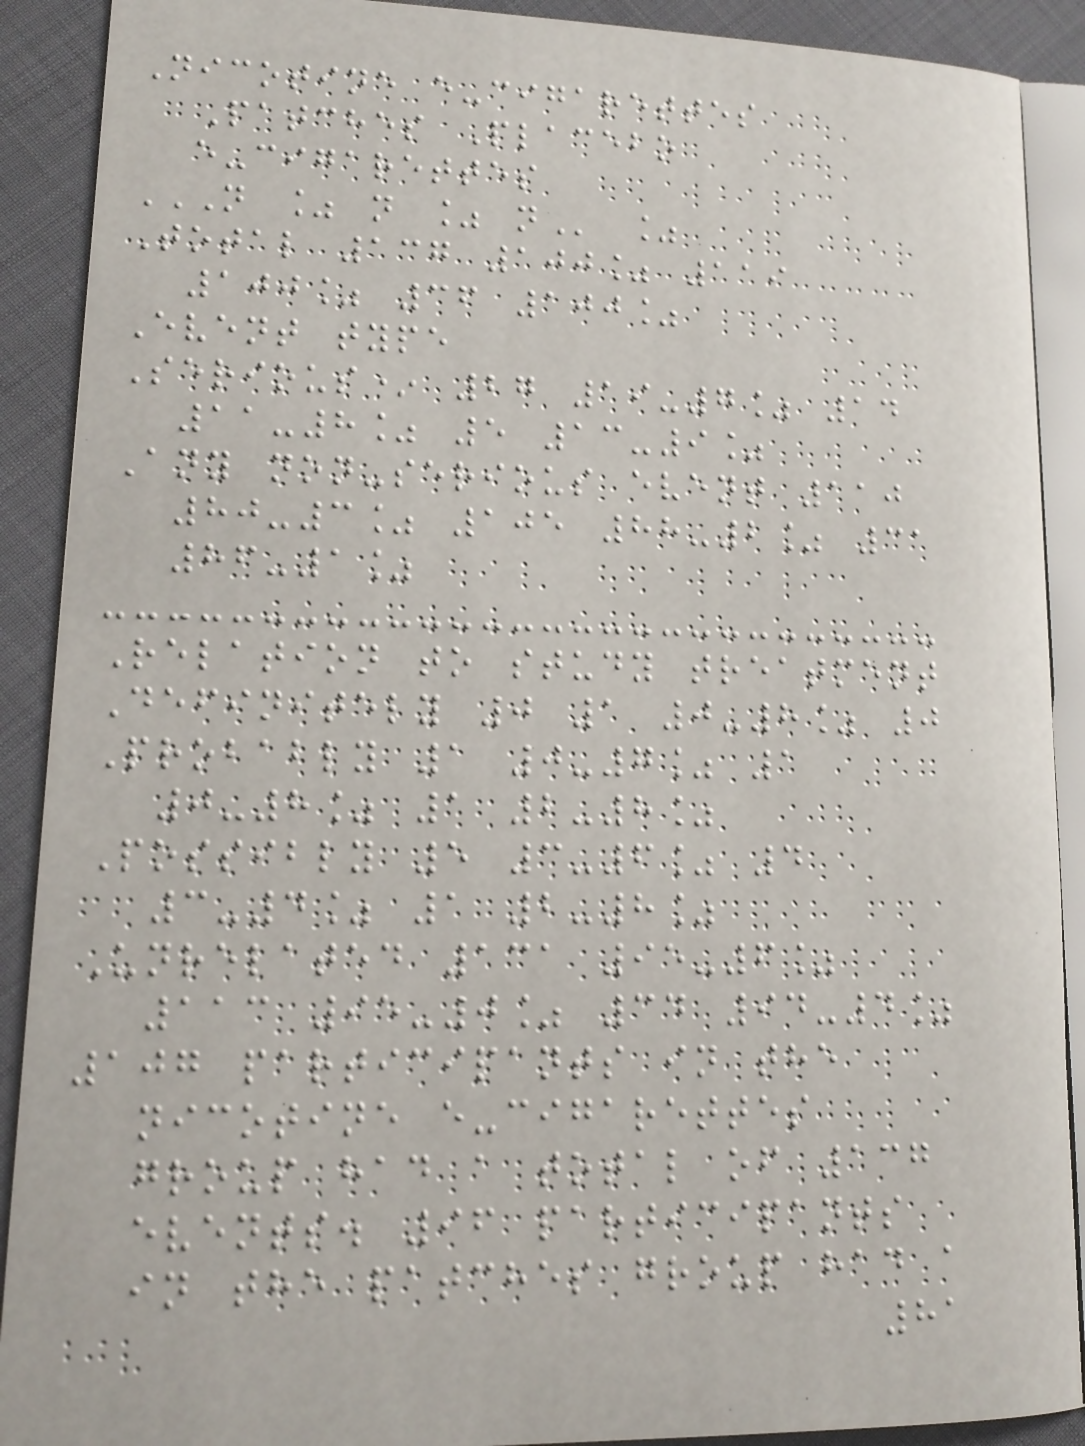Nicotine e-cigarettes
Patches Placebo
e-cigarettes
N % N % N %
Total 137 100% 119
100% 36 100%
Event type
Serious* 27 19-7% 14
11-8% 5 13-9%
Any non-serious event 110
80-3% 105 88-2% 31
86-1%
Relation to study treatment
Definitely 0 1 0-8% 0
Probably 1 0-7% 1
0-8% 1 2-8%
Possibly 5 3-6% 4
3-4% 1 2-8%
Unrelated 131 95-6%
113 95-0% 34 94-4%
107 participants in the
nicotine e-cigarettes
group had a total of 137
events. 96 participants
in the patches group had a
81
